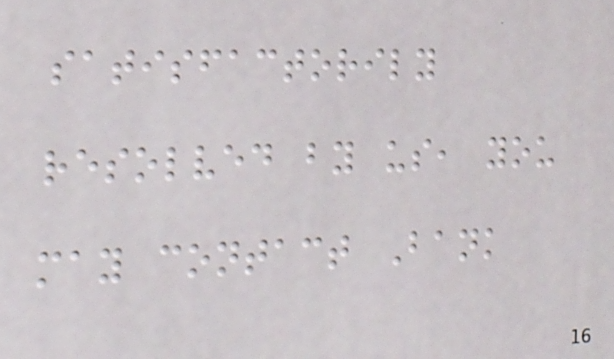satisfactorily
resolved by us, you
may contact Bank
